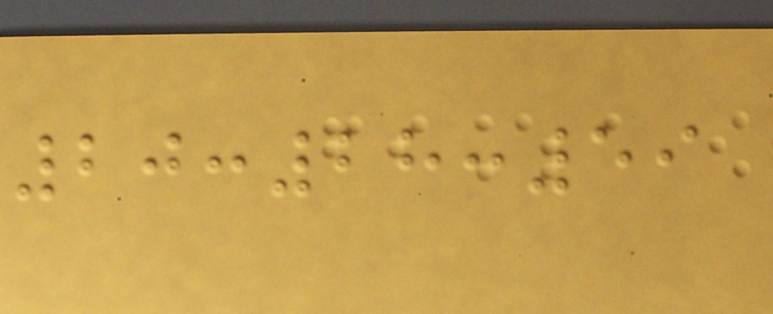20:28:59
